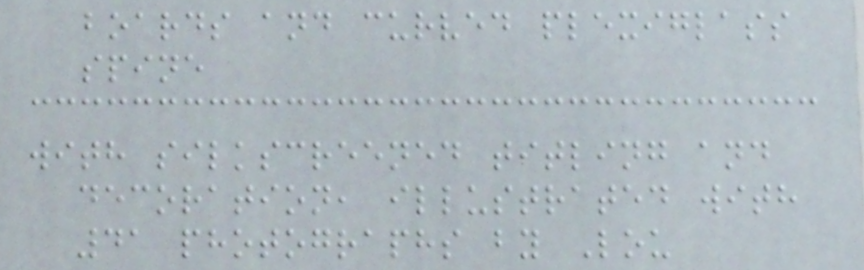boards and curved plexiglass
spine
with silkscreened titling and
decoration, illustrated with
41 photographs by Lou
